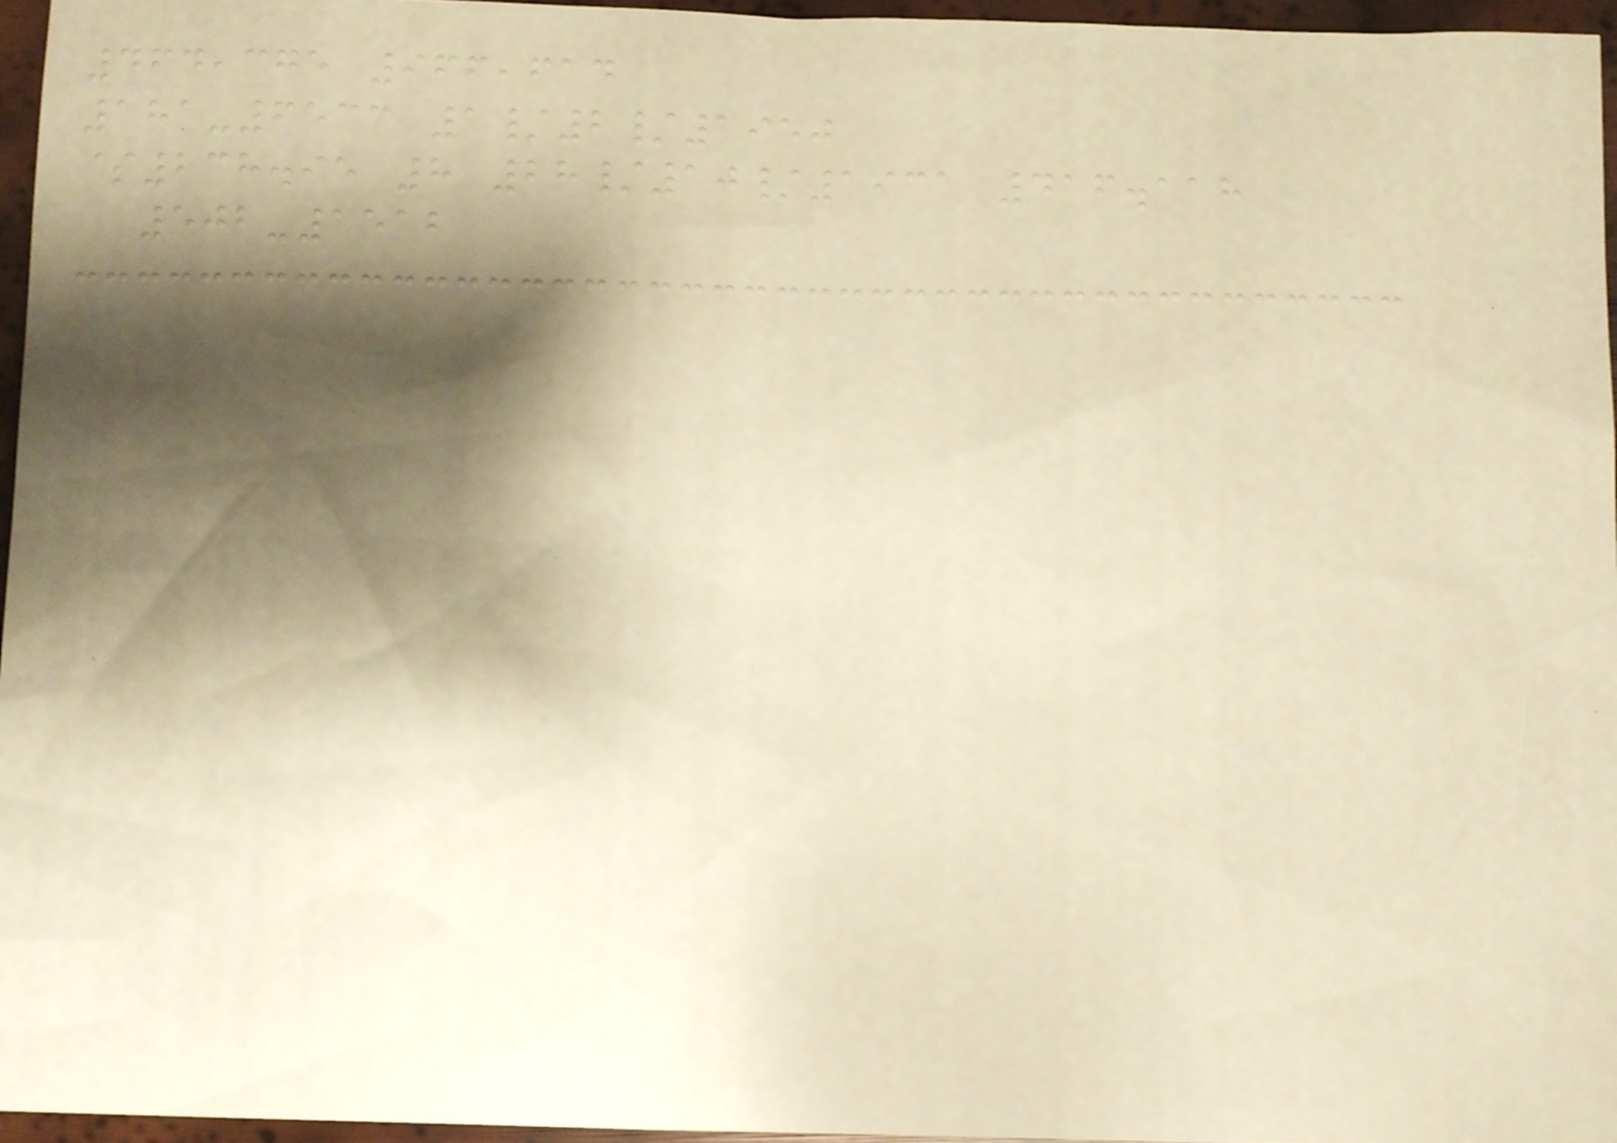464,375 966,614
181-6533 1/2/1950
$238.95 8 28/10/1931 416.118
502-1512
